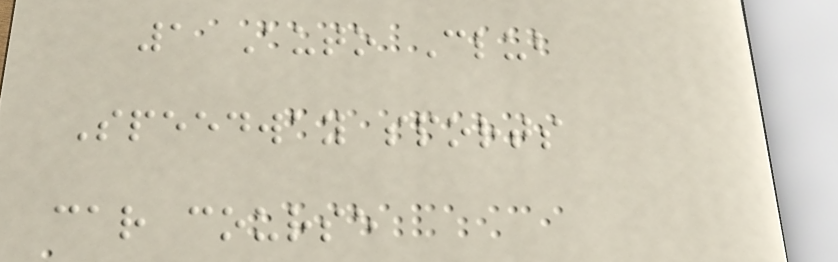1 Auto Club
Speedway sports
car course
